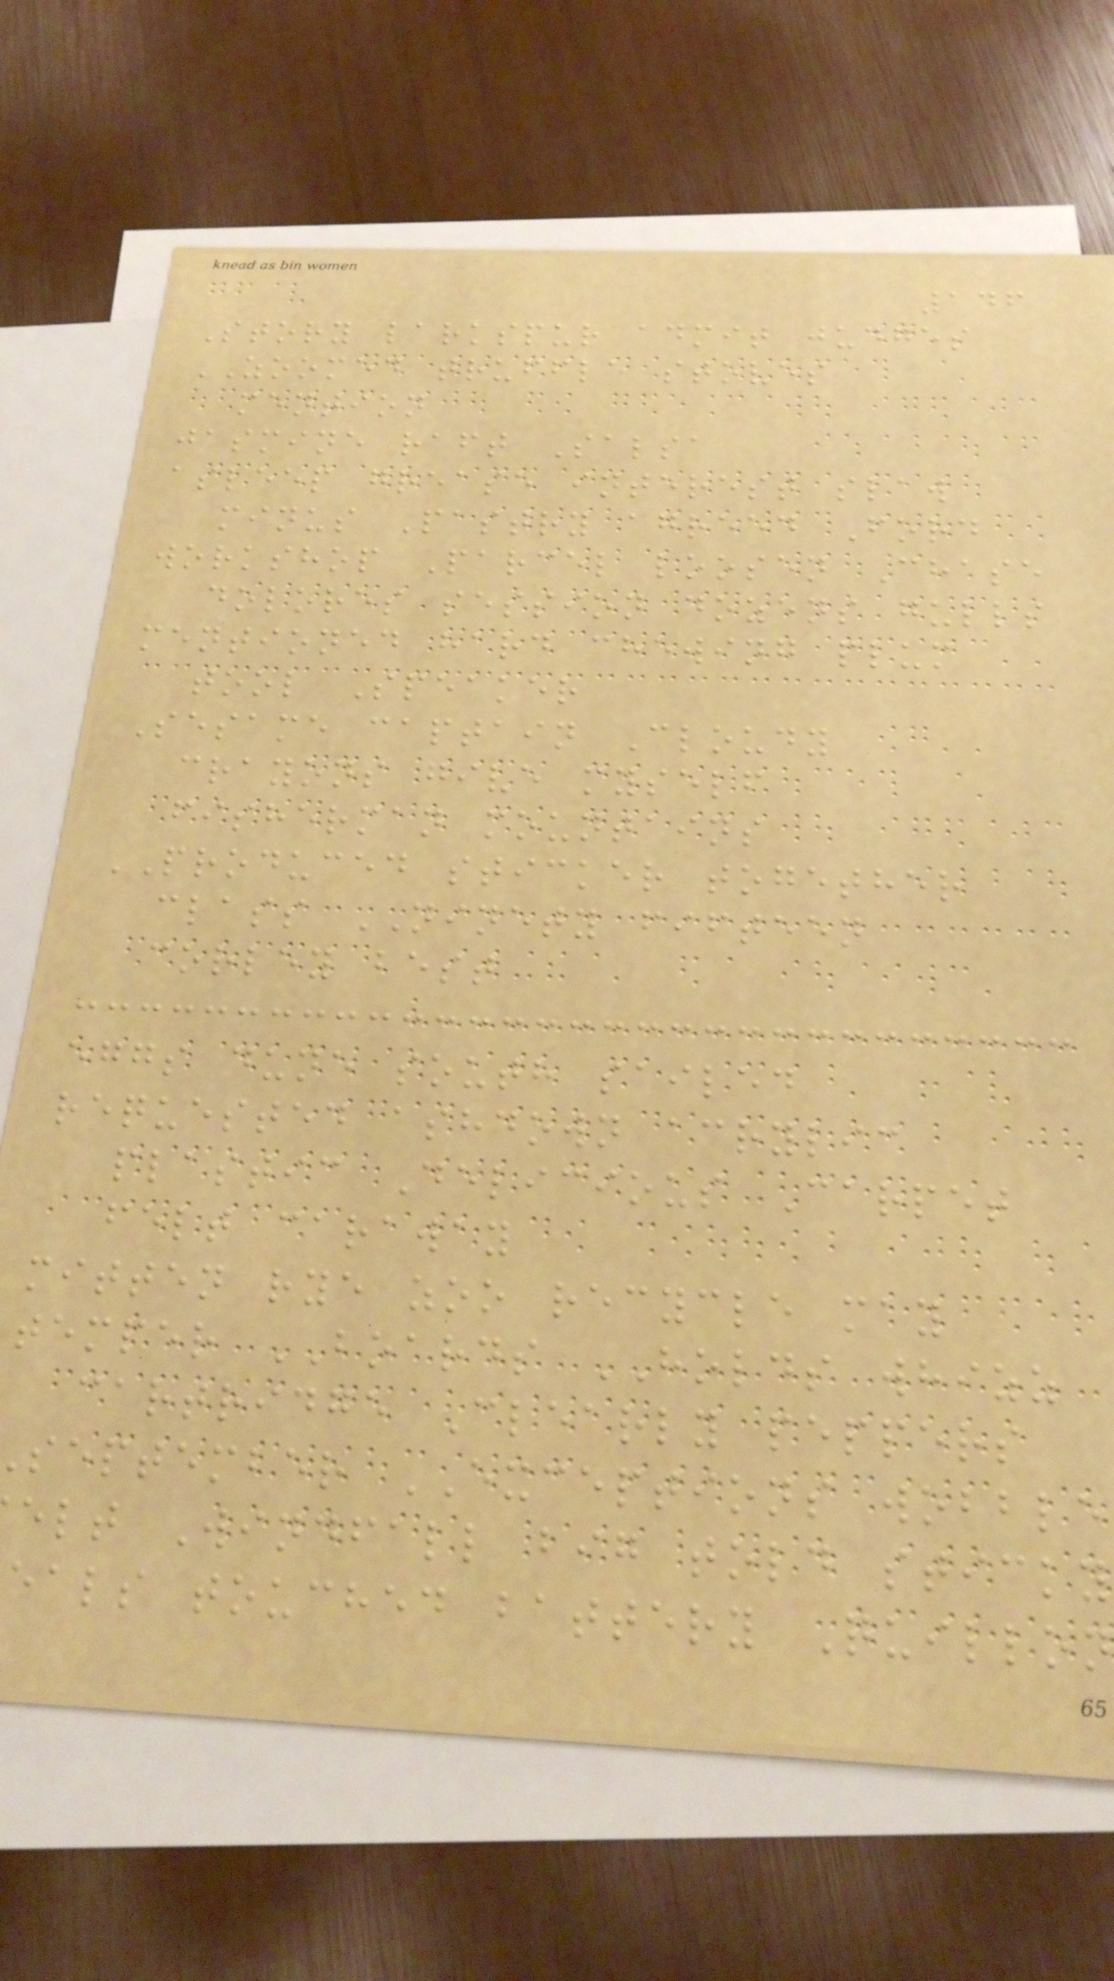146
Story larkspur admit judges
ZOOMED truffle stoves
mention
jasmine raft Salsa
asleep grease interest slaw
minus Pastry agreed Ford
workshop Parcel loosen Chase
dolores session dozens gulls
mentioned hard chewing plum
tool Speaker
Sesame captain Cloudy
crayons give myself
fisherman mountains
PRODUCED sticker together
class NINETY fifteen
corley best
eggs dune south sailed
requested ashdown acrylic
plastic Delicious Carpet
felt caraway
mitten rye zoo recycle may
temper BOARDS HOLDS whizz
cartridge Clearly peppers
september EXCEPTIONS wobble
elt Windfall big told sticky
eals touched battery Quillon
